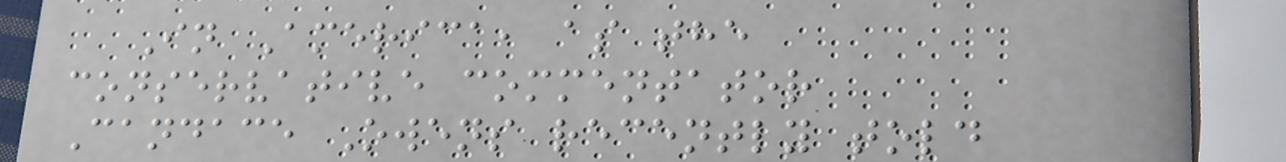In America, as the
conservative commentator
Candace Owens recently told
